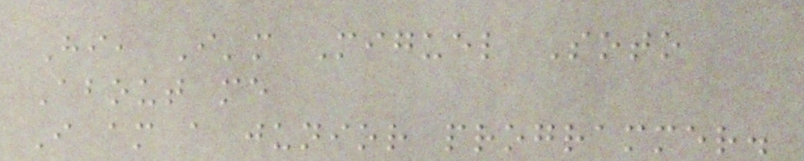Hi, I'm Miguel Soto
About me
I am a junior programmer.
